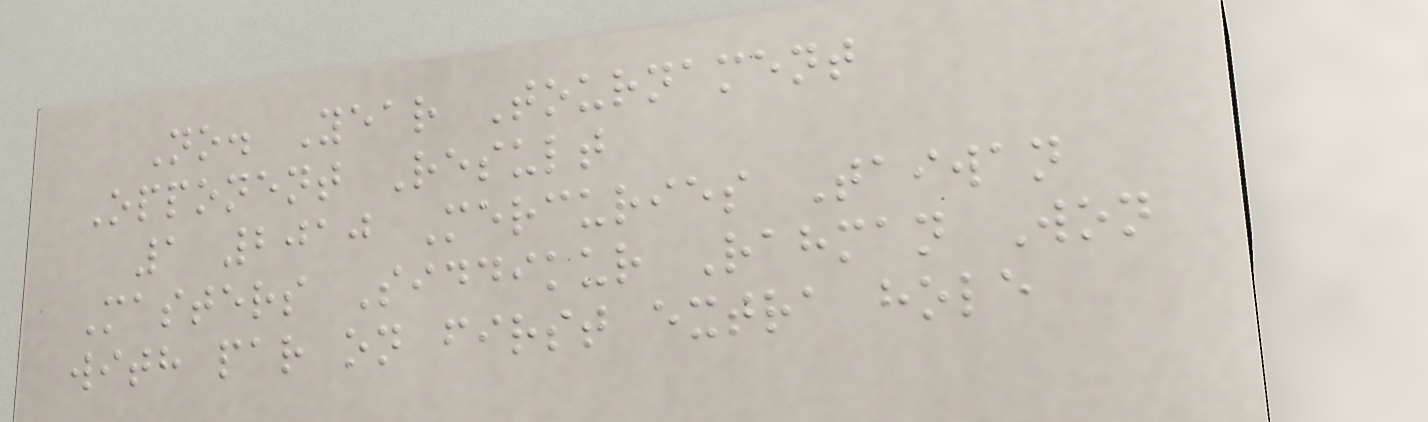No. Year Tournament
Opponent Result
1 2010 Mercuries Taiwan
Masters Siddikur Rahman Won
with par on first extra hole
